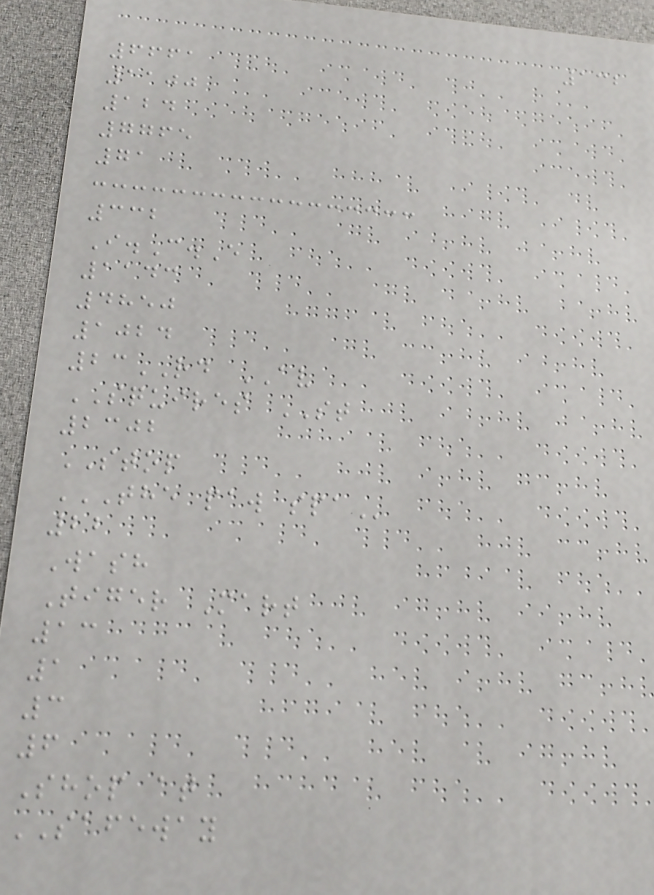132
6661
1100
124
7765
71
332
I.C.E
1143
4850
1024
23RD AV
SQUIRES ST
2302
STOP
THE PAW SPA
22
Wash
Tiger Mart
13
1
3
6
Shop at
SAFEWAY
